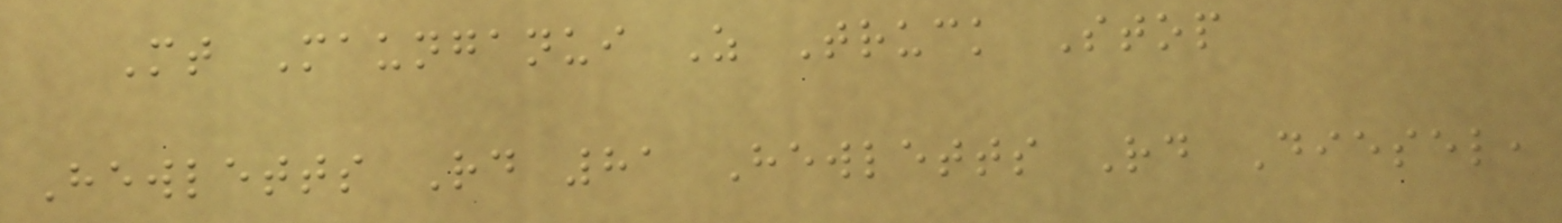Mt Maunganui Z Truck Stop
Hewletts Rd 81 Hewletts Rd Diesel,
